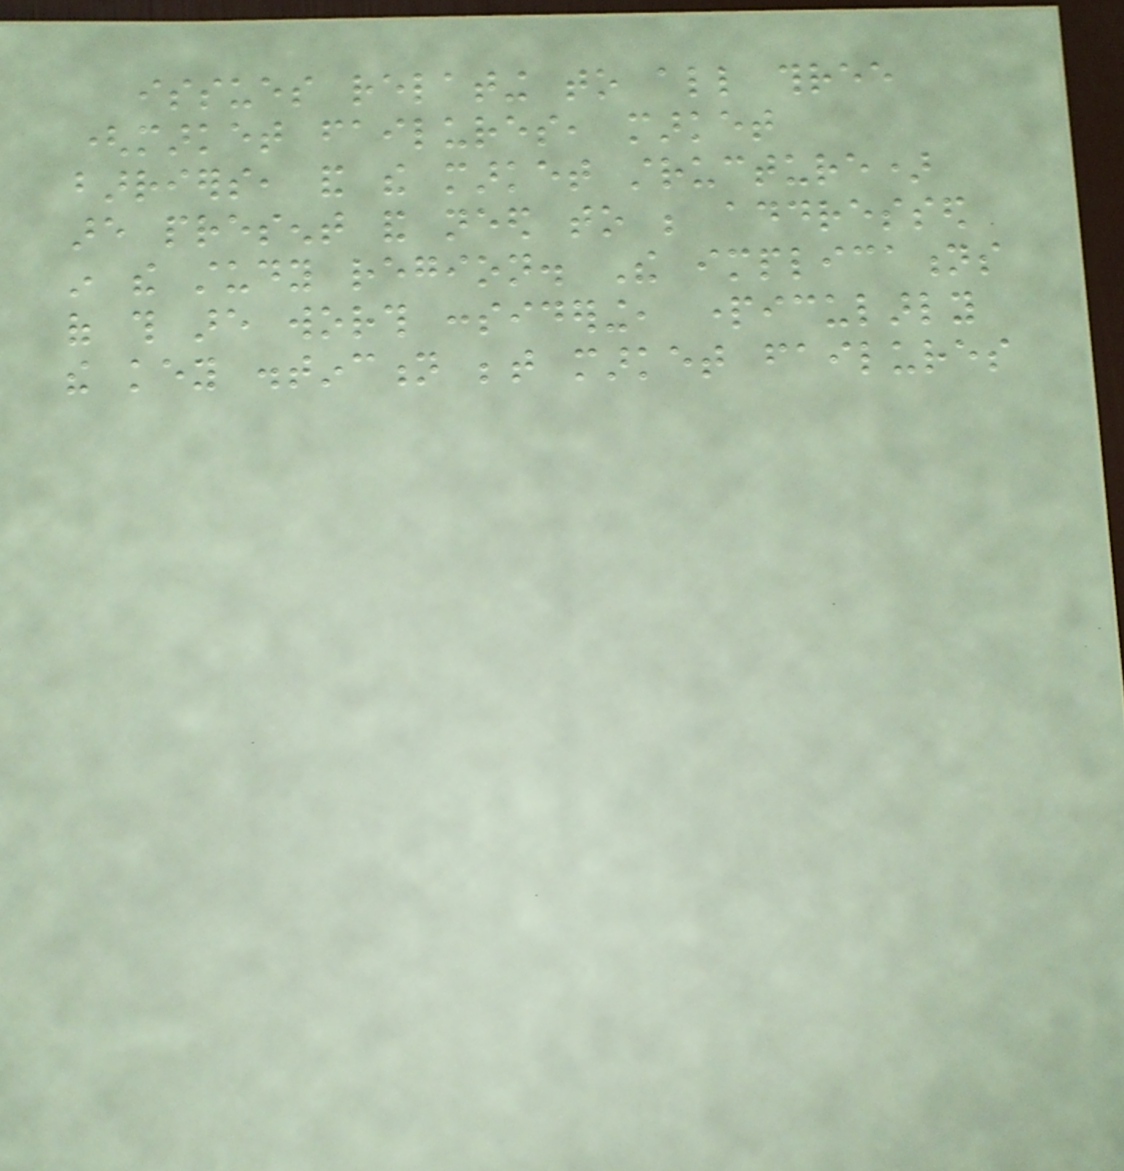issues relating to all three
(market failures, market
barriers, and the market structure)
are present and need to be addressed
in the study region. The implications
of this are worth considering, particularly
the key distinction between market failures
